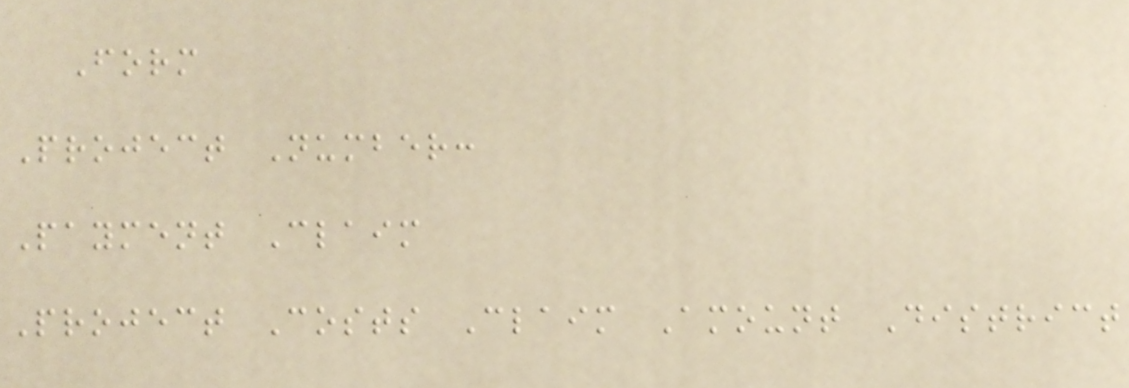Form
Project Number:
Payment Claim
Project Costs Claim Amount District
